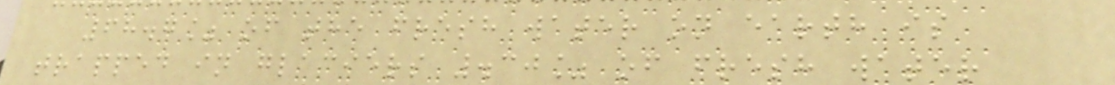68.7% of the fresh water on earth is
trapped in glaciers .30% of fresh water
